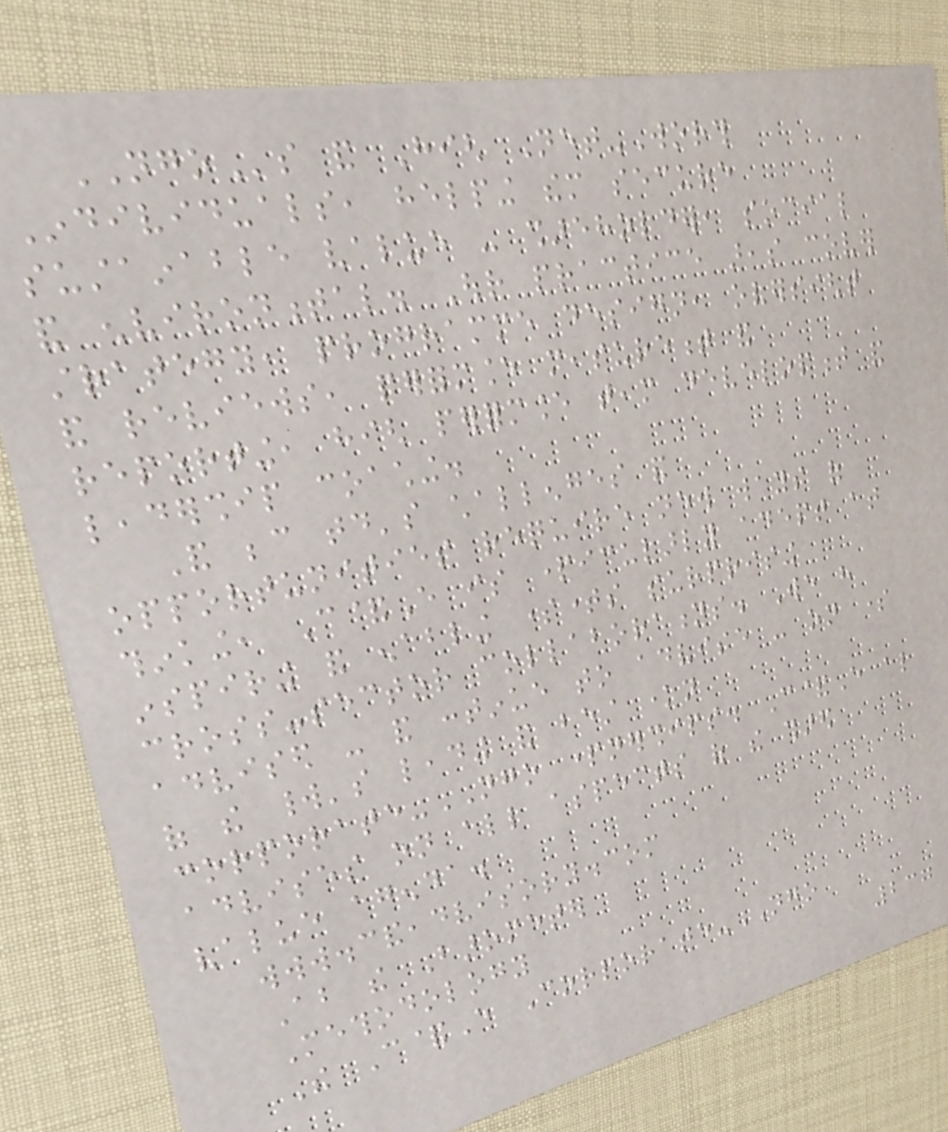NGOs and High Net-Worth
Individuals, helping them secure
sustainable value - shareholder, social
and environmental. Our practice areas cover
strategy, programme design, oversight
and reviews, performance measurement and
reporting, high performance team development and
leadership coaching.
And because today's challenges and
opportunities require new ways of
thinking, C&E is particularly adept at
inspiring and enabling sometimes surprising
cross-sector collaborations. We have
advised - and continue to advise - on some
of the world's leading and best known
corporate-NGO partnerships. C&E also
advises on all aspects of the shared
value agenda.
www.candeadvisory.com
About the Barometer
Methodology
The C&E Corporate-NGO
237
